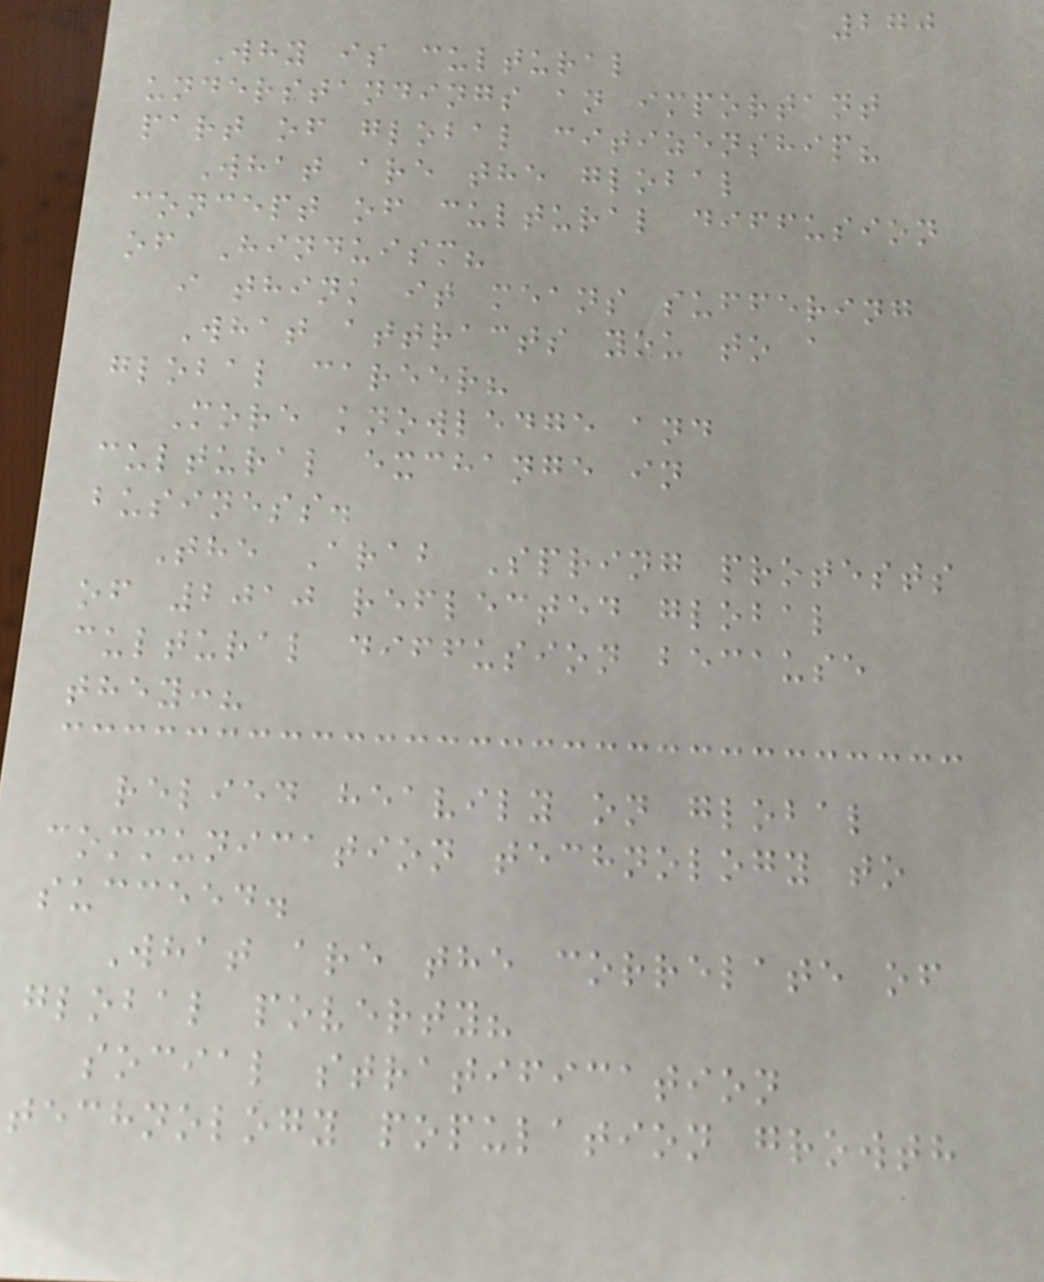270
Why is cultural
understandings an important
part of global citizenship?
What are the global
concept of cultural diffusion
of Hinduism?
i think it means suffering
What attracts you to a
global career?
More knowledge and
cultural exchange in
business.
The Arab Spring protests
of 2010 reflected global
cultural diffusion because
they:?
relied heavily on global
communication technology to
succeed.
What are the correlate of
global poverty?
social stratification
technology population growth
